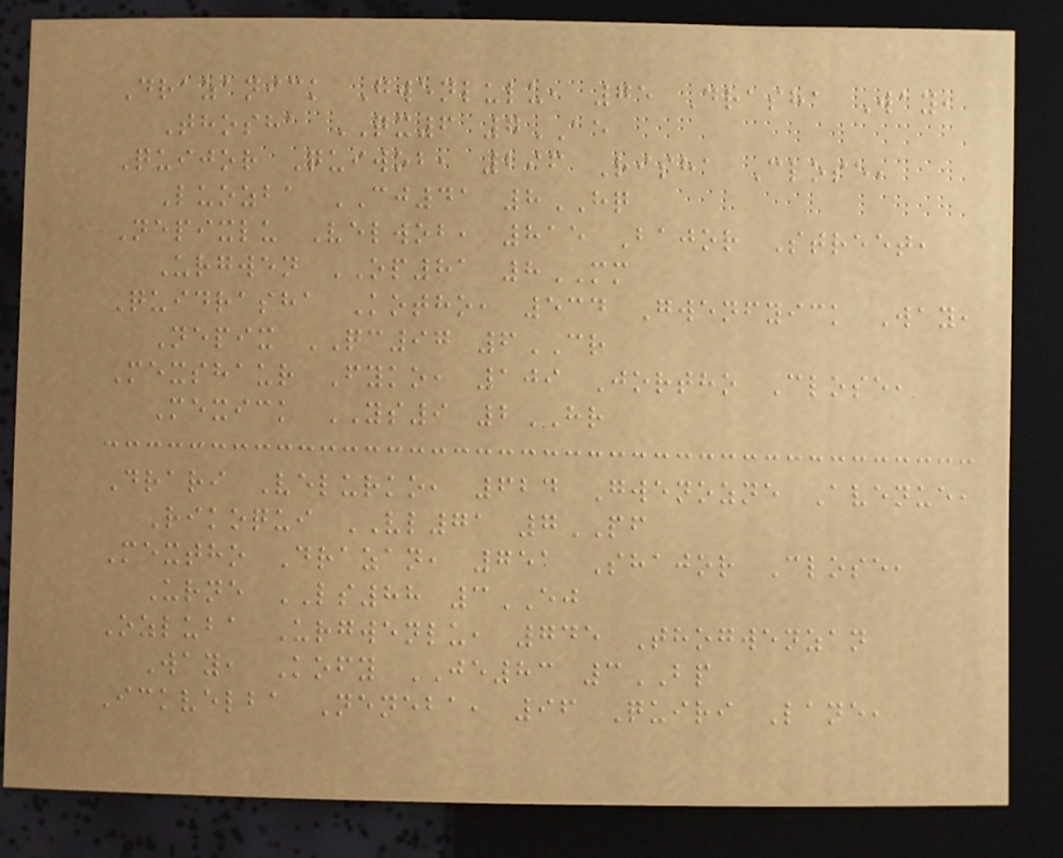Drazanick Gwenlulu, 75 Drasha Way,
Thosha QX6 7AE
Quijor Quiwob, 296 Risha Close,
Luozba CJ41 8HQ
Nepixlu Velwob, 815 Bajor Street,
Urgwen OP81 8MM
Quidrasha Kotho, 534 Gwenfyick Way,
Nepix QC97 6CR
Mexshaur Fyko, 109 Jortho Close,
Mexick YS9 2HR
Drari Velurko, 624 Gwenozne Avenue,
Rikoqui VL71 7PF
Mextho Drazan, 751 Shajor Close,
Urne LS88 3EJ
Ozluba Urgwenlu, 745 Thogwenzan
Way, Kofy JE83 3BP
Ickvelba Neneba, 96 Quiri Lane,
